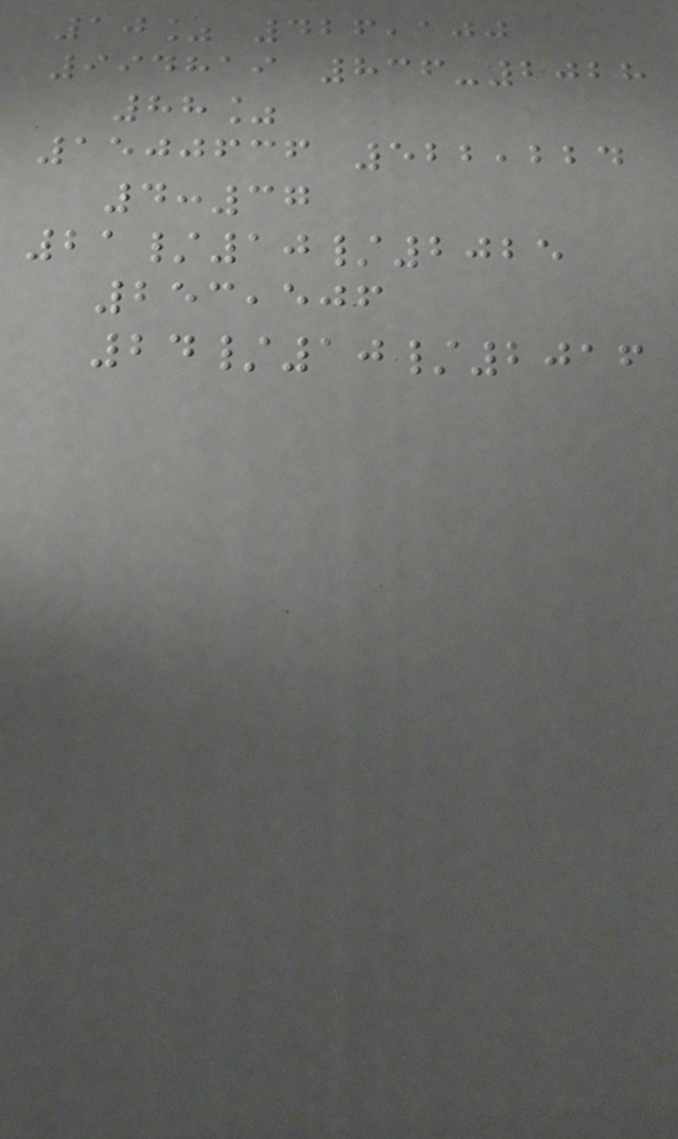10% 426,100
994819 836-2028
88%
1500636 522,224
4:37
21/10/2025
253,506
24/10/2016
